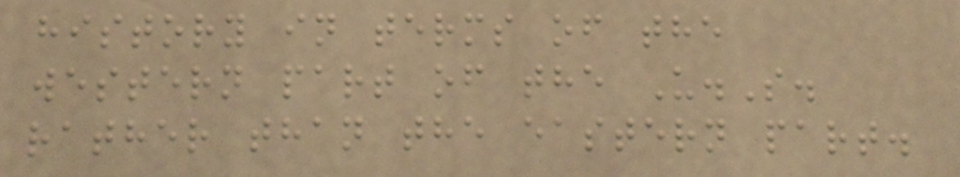history in terms of the
western part of the U.S.
rather than the eastern part.
